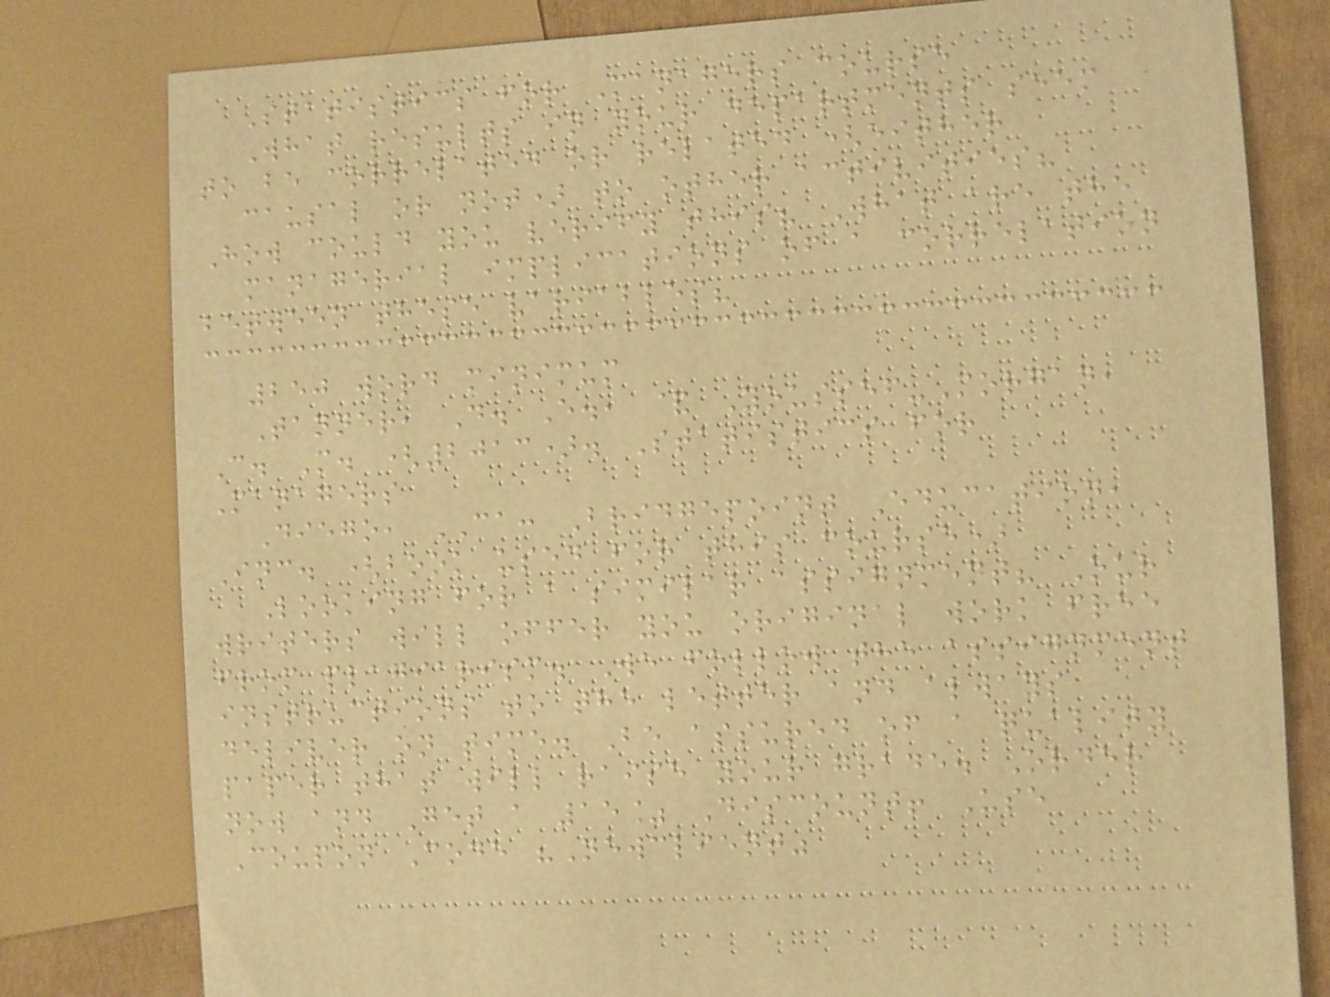Statistics for Managers course
What results in your departments seem
to be correlated or related (either
causal or not) to other activities?
How could you verify this? What are the
managerial implications of a correlation
between these variables?
250 word minimum
Tanner, D. E., & Youssef-Morgan,
C. M. (2013). Statistics for
Managers
Diego, CA: Bridgepoint Education,
Inc. (book used for this course)
Looking for a similar assignment? Our
writers will offer you original work free
from plagiarism. We follow the assignment
instructions to the letter and always
deliver on time. Be assured of a quality
paper that will raise your grade. Order
now and Get a 15% Discount! Use
Coupon Code "Newclient"
